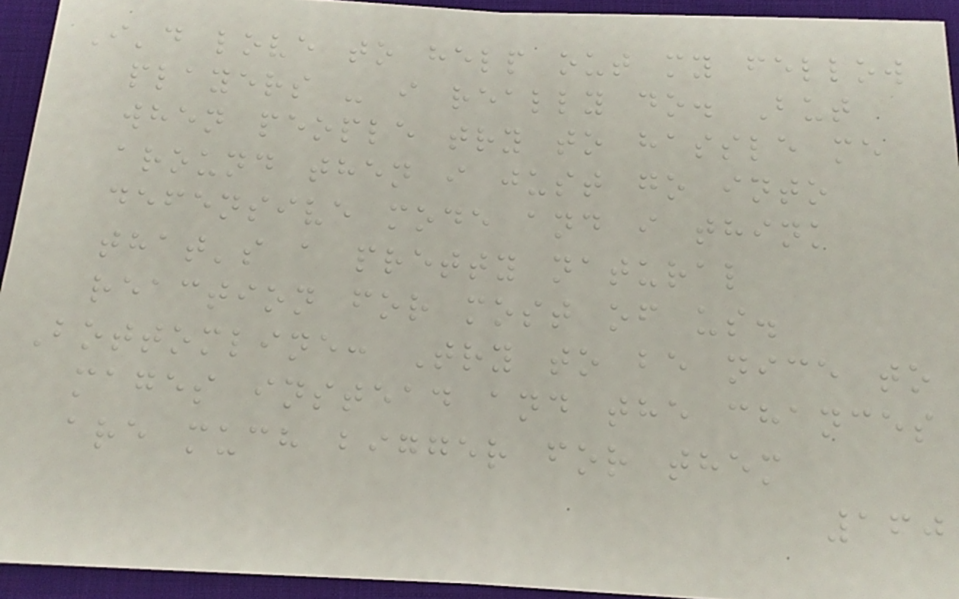I'd love to help out my fellow
players - i really do. But
when people try to hassle me
around then i just go into
defensive mode and i think
that's a pretty natural
reaction for most of us.
Bottomline: Try to be nice to
mages instead and the chances
are much bigger for them
160
